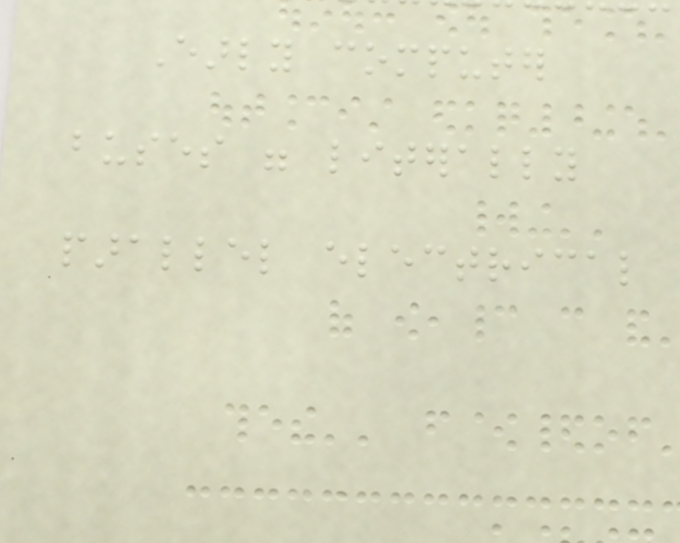Early computer
buses were literally
parallel electrical
